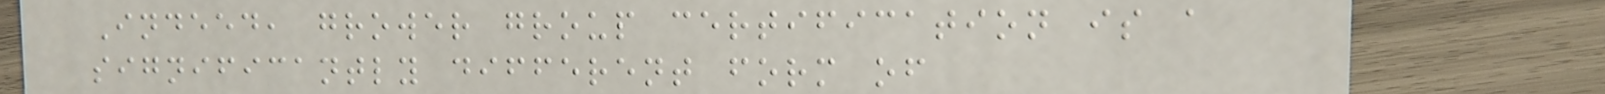Indeed, grower group certification is a
significantly different form of
